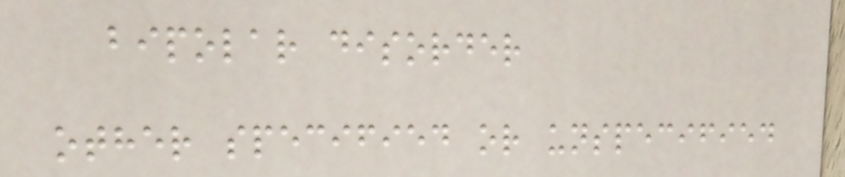bipolar disorder
other specified or unspecified
